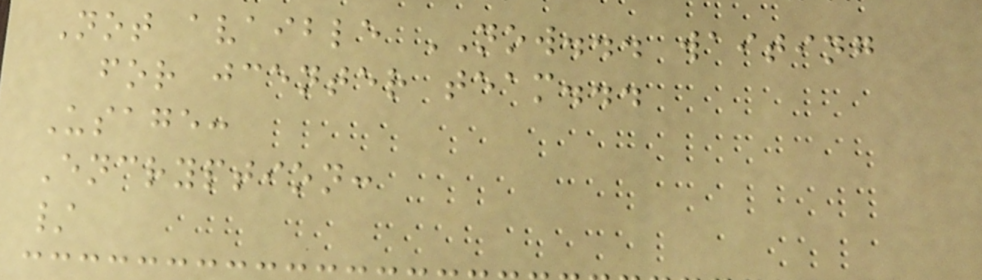Not avaible NOW... waiting
for jcenter team...
Usage:
Encryption:
/
